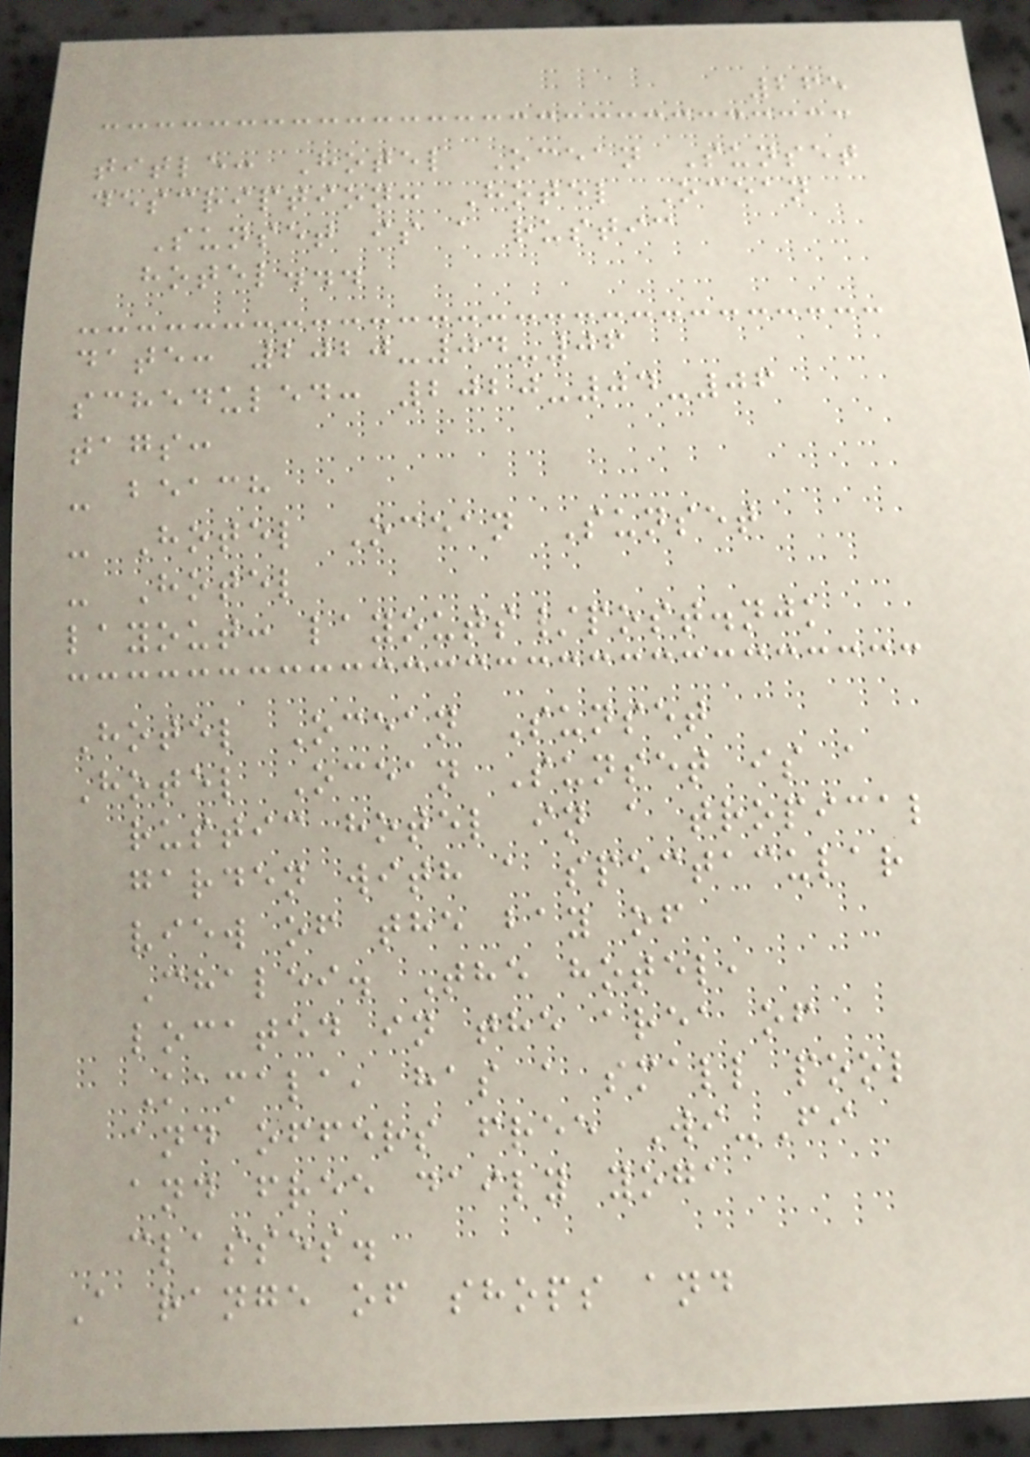265
title: Hotel Ocean Sunset
description: Hotel Ocean
Sunset is a rustic
hotel...
date: 2020-04-06
scheduled: 2020-04-06
tags:
- beach
- Hotel Ocean Sunset
- Hotel
layout: layouts/post.njk
Hotel Ocean Sunset
Hotel Ocean Sunset is a
rustic hotel in a tropical
garden with a spectacular
view of the bay of
Chalei. The hotel,
located in the area of
Kamala, has a small pool
and offers free Wi-Fi
and free daily yoga
classes.
A range of shops and
